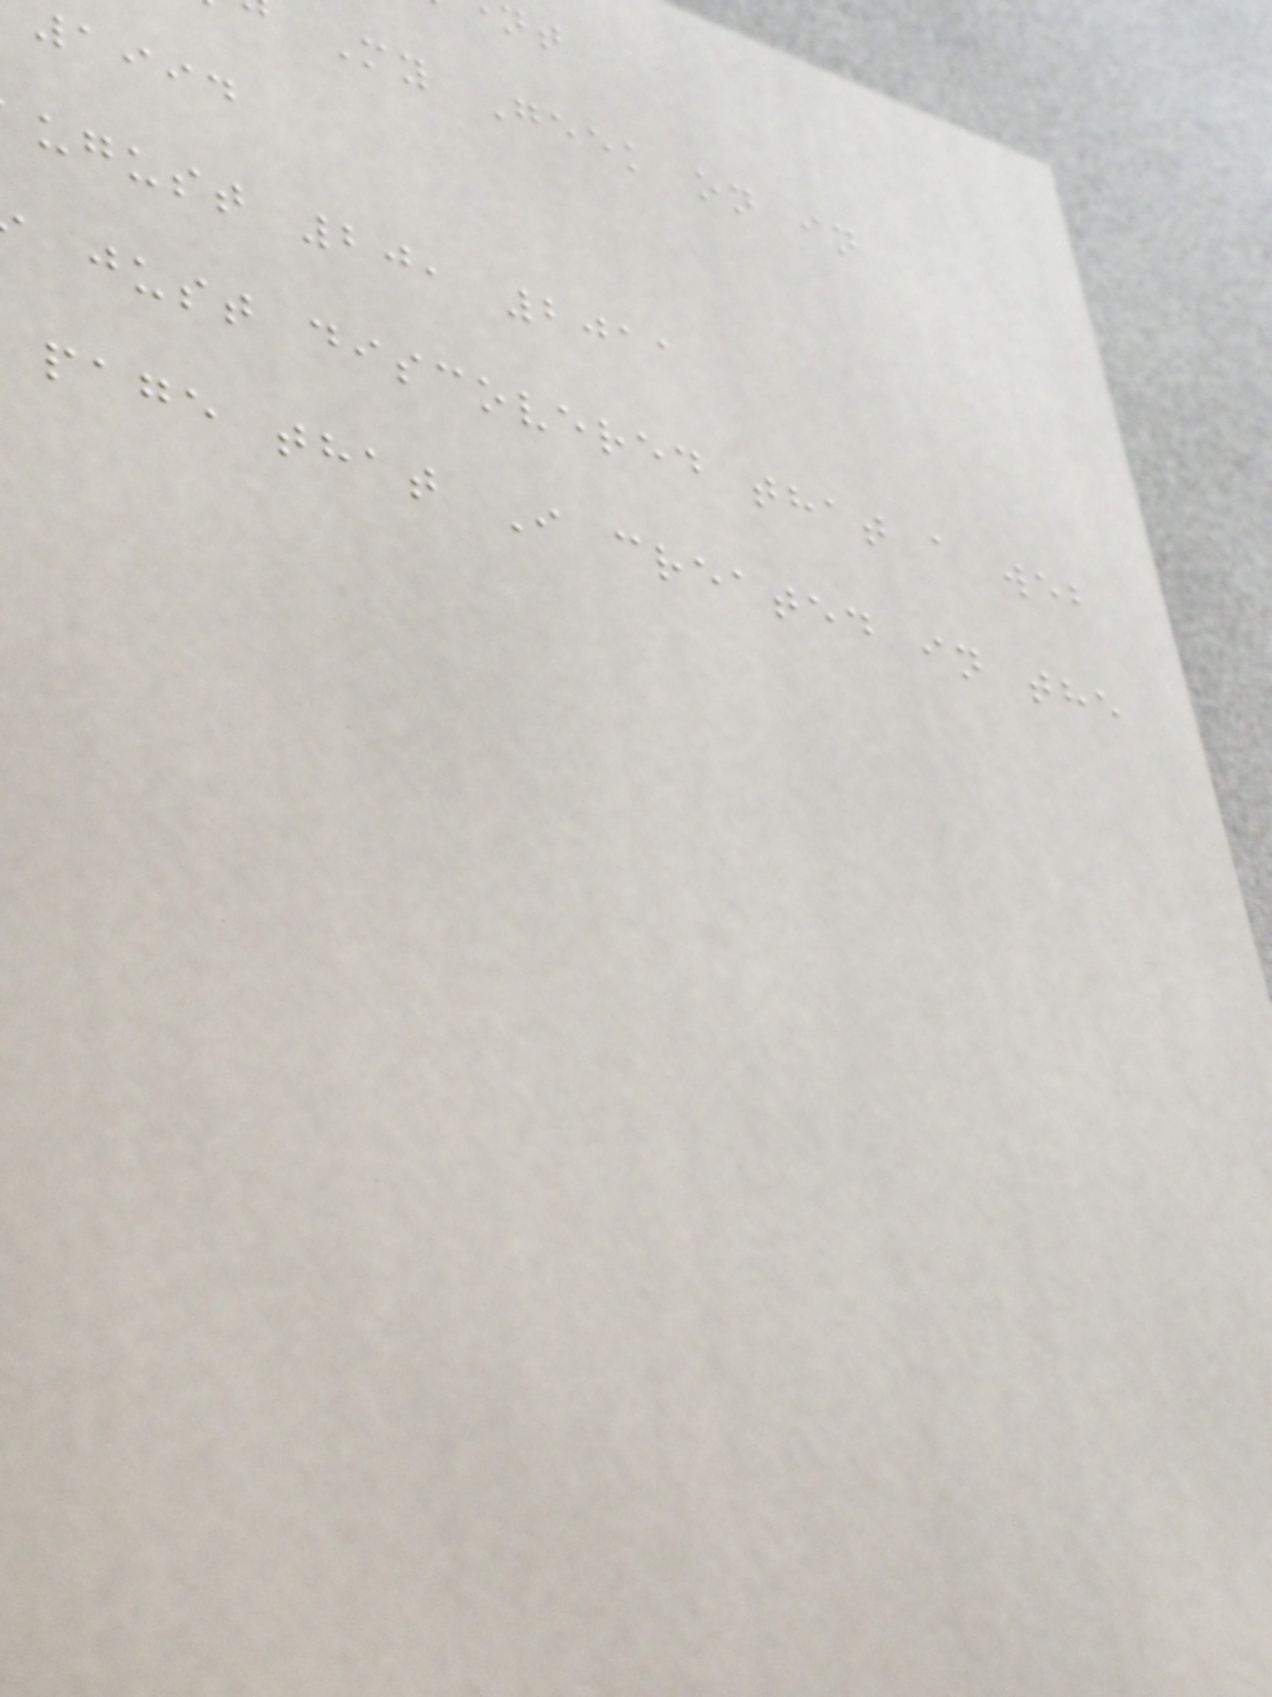My Geek on in
1994
ugust 20, 2011
just discovered that a web
page that I created in the
